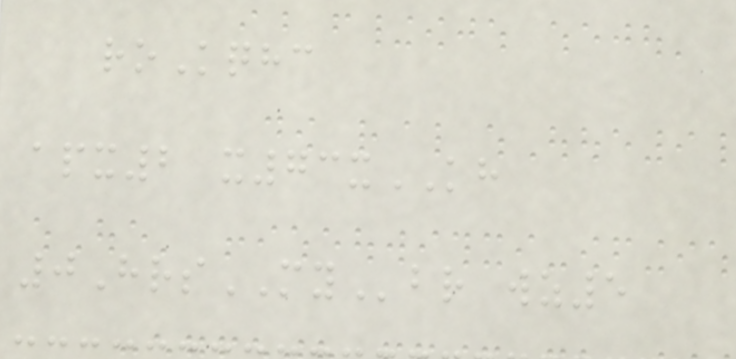roKqhc
apx2 x73xKH
0HrsMYbr wz5
